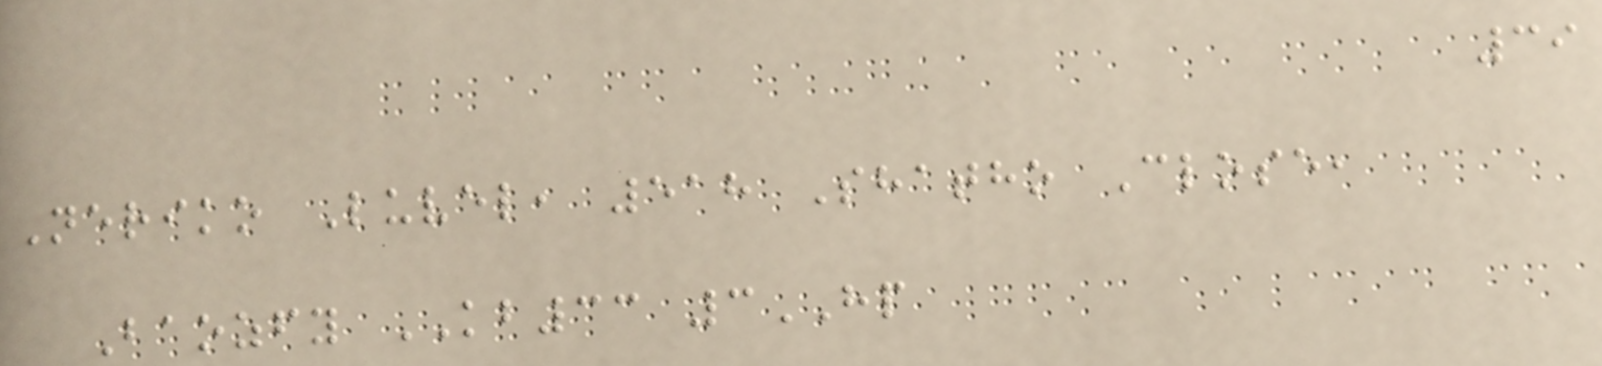39
Neriko Luvel, 518 Shatho Close,
Baozfy KB33 3HP
